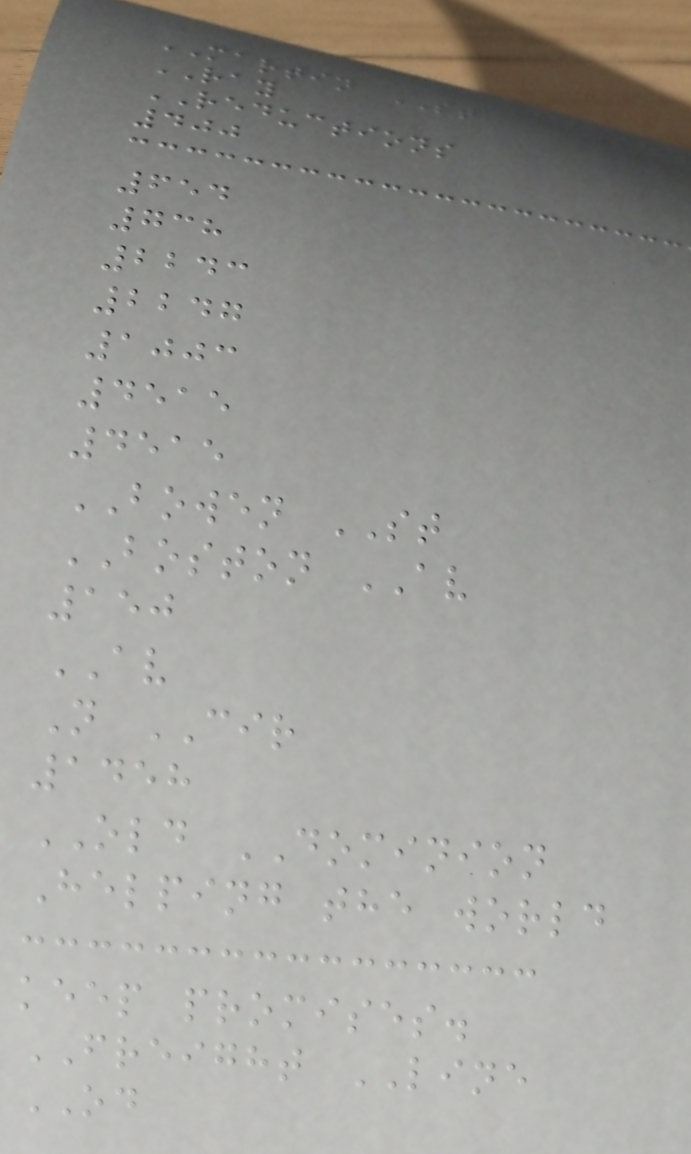MARTIN ST
RAY
REDUCTIONS
400
654
738
2243
2247
1003
4515
4515
BOWEN ST
BOSTON AV
150
AV
N CIR
1458
OLD DOMINION
Helping the world
keep promises.
FREIGHT LINE
OD
